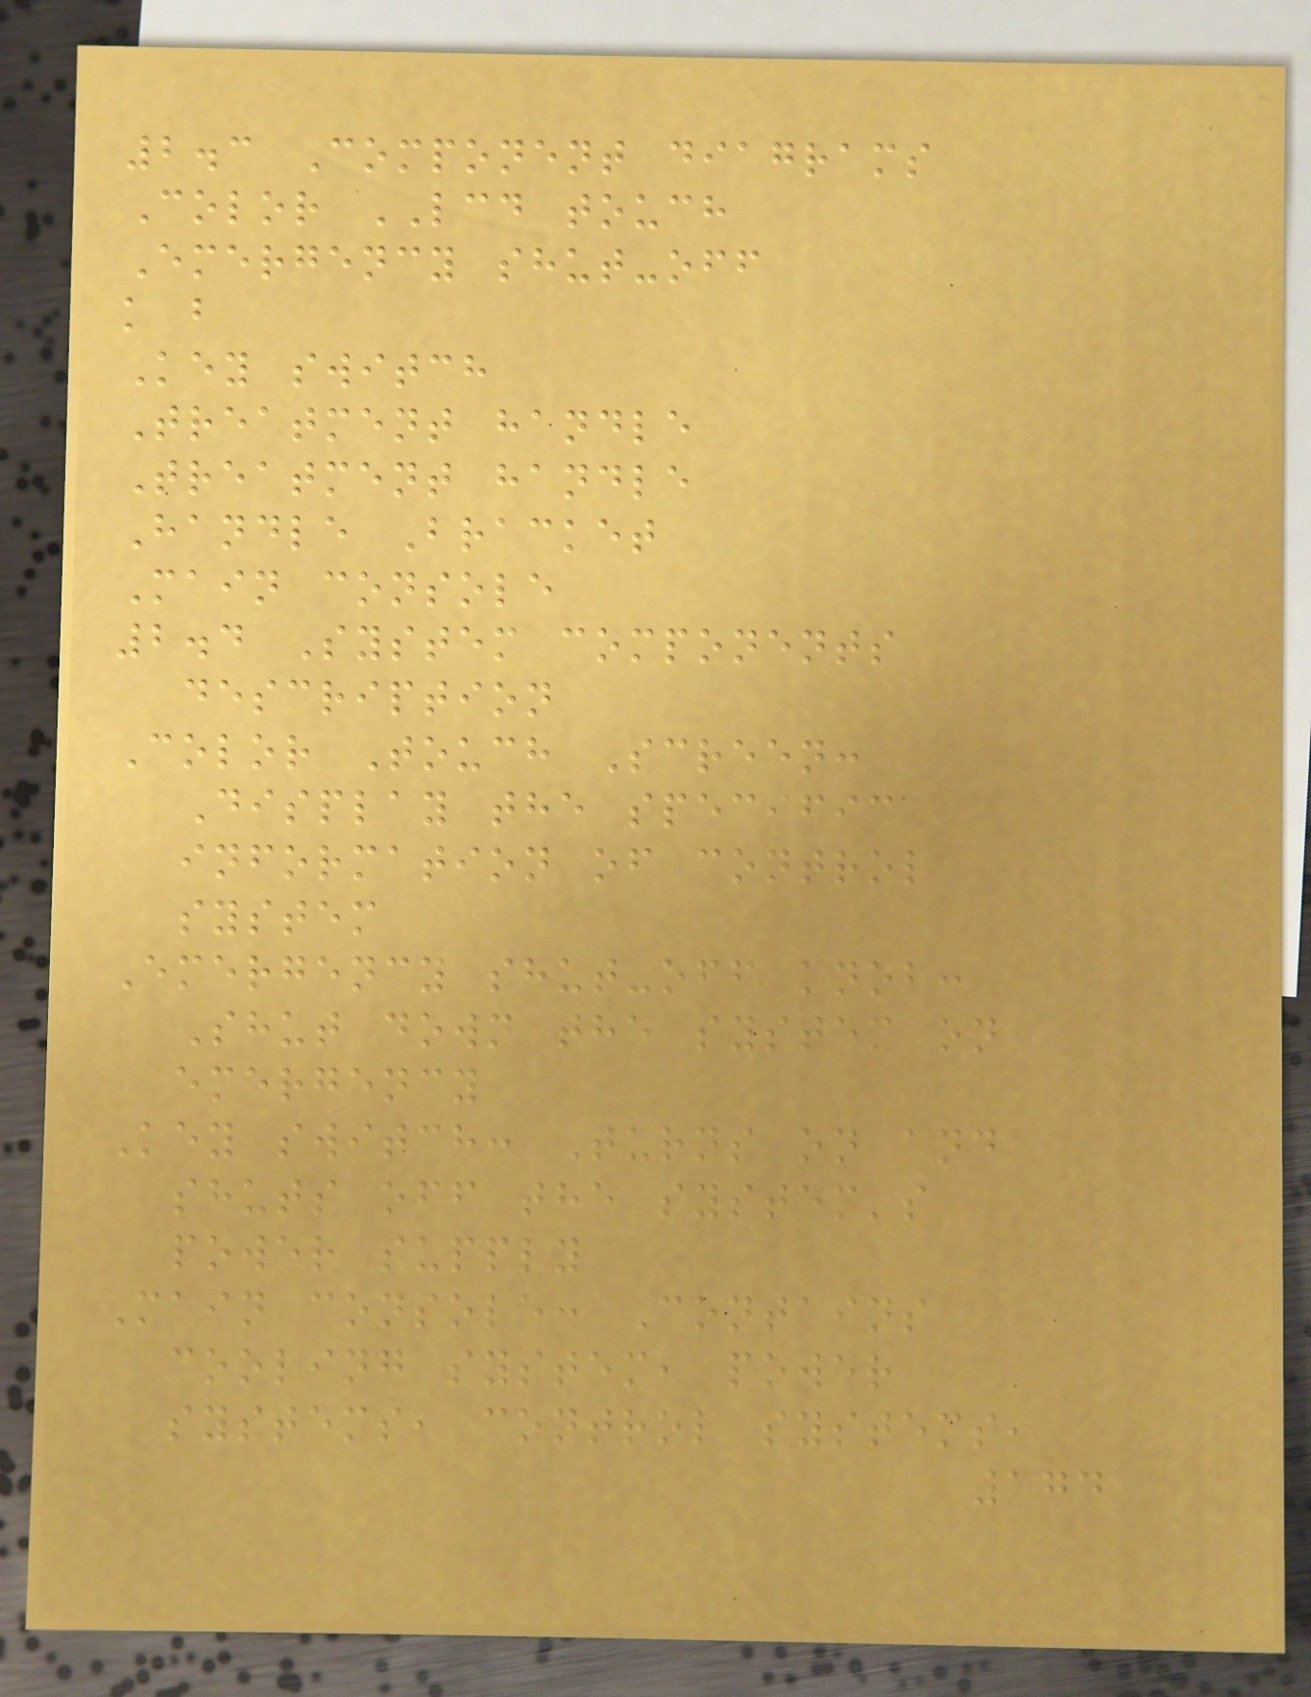2.3 Component diagrams
Color LCD touch
Emergency shut-off
k b
Key switch
Treatment handle
Treatment handle
Handle Bracket
Main console
2.4 System components
description
Color Touch Screen:
Display the specific
information of control
system
Emergency shut-off knob:
Shut down the system on
emergency
Key switch: Turns on and
shuts off the system's
power supply
Main console: Contains
cooling system, power
systems, control systems,
174
